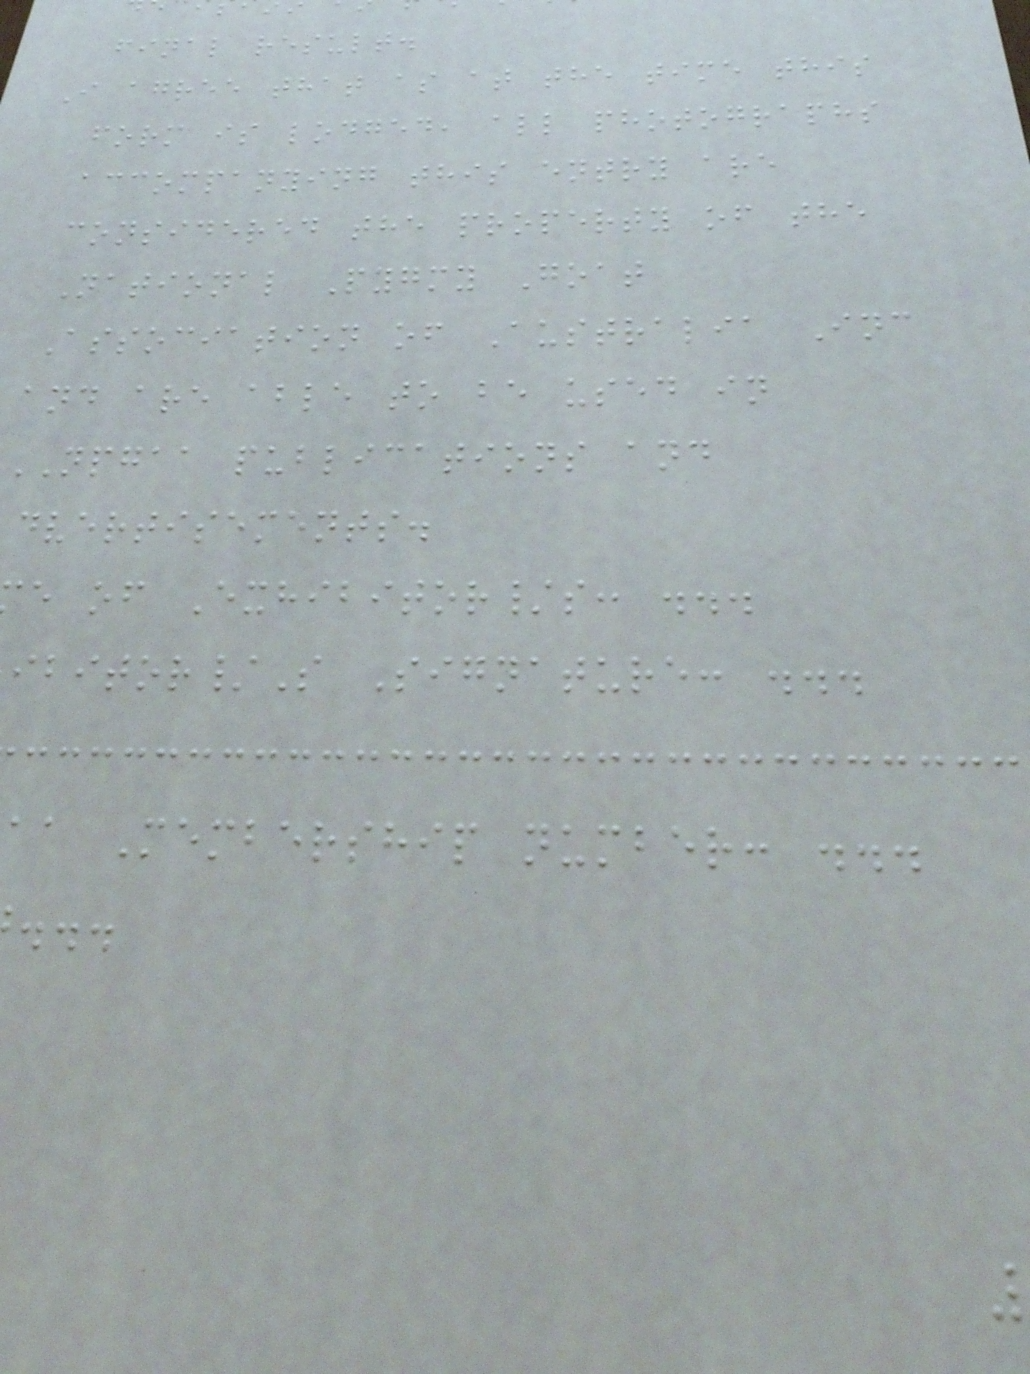final result.
I agree that as at the time this
form is lodged, all photographs
accompanying this entry are
considered the property of the
National Pygmy Goat
Association of Australia Inc
and are able to be used in
NPGAA publications and
dvertisements.
e of Exhibitor/s: ...
ibitor/S Signature: ...
aa Membership number: ...
